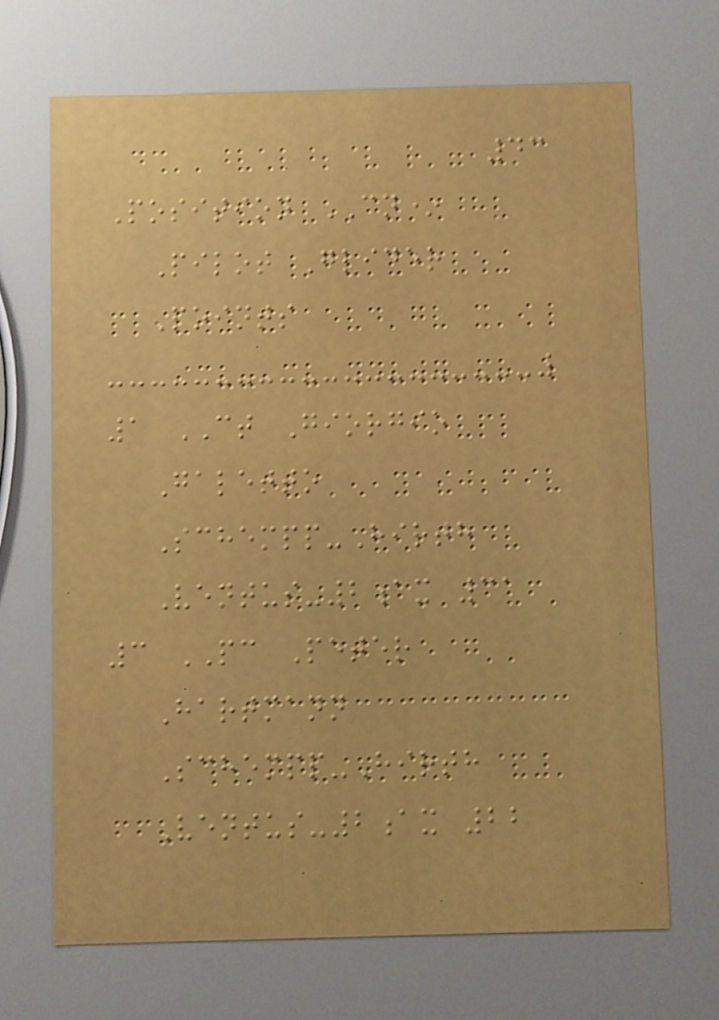43
Position CN*
Pilot Glider
Points
1 CT Giorgio
Galetto
Schempp-Hirth
Ventus-2ax 31
3 PC Peter
Hartmann
Schempp-Hirth
Ventus-2ax 22
